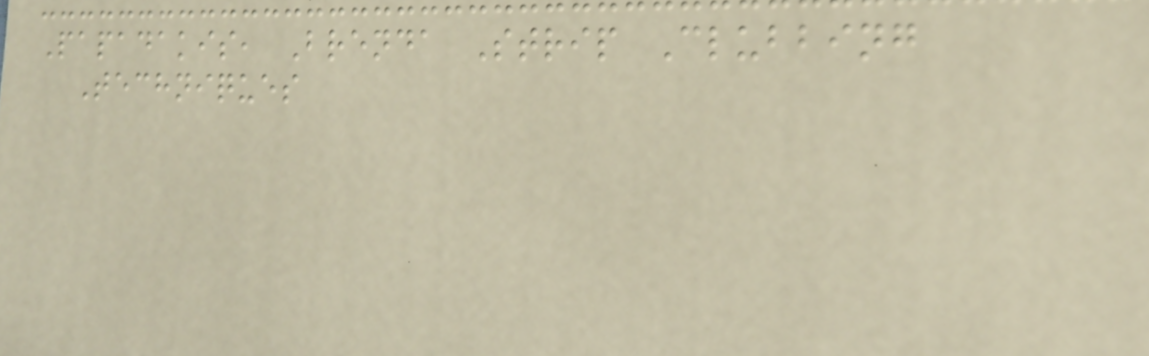Papadakis, Brenda Strip Clubbing
Techniques
